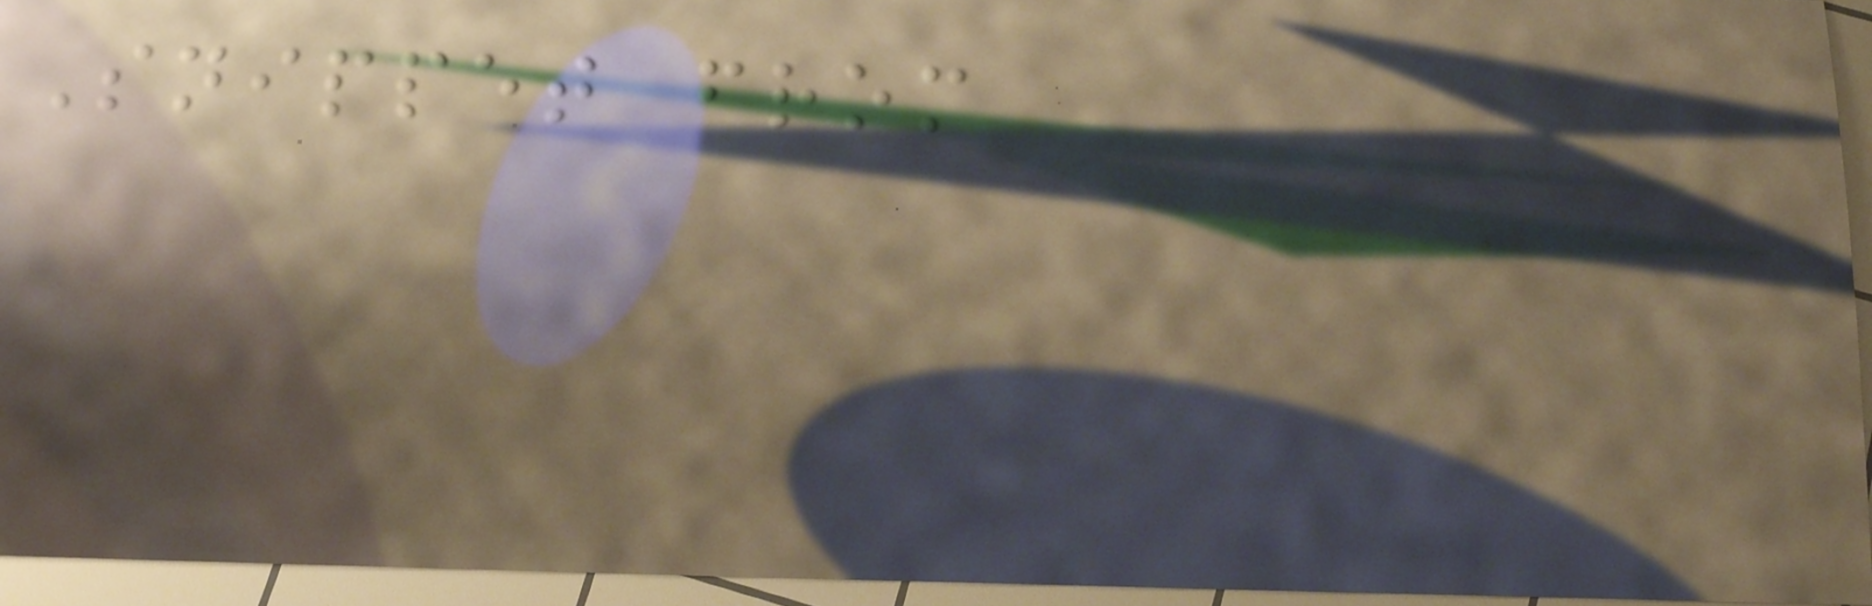Snippet from
